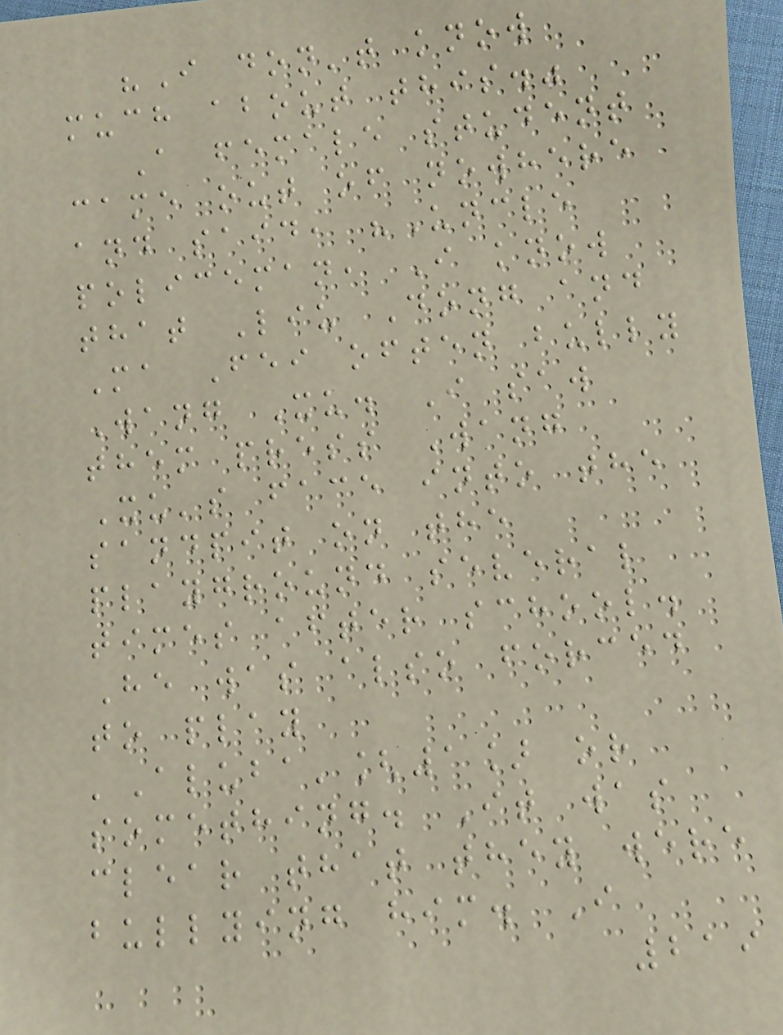"I don't know
much about this."
A female student
came out of nowhere
and said, "Uncle
policeman, I know
that Liu Dong and
Ma Fei often bully
Wang Xu. I saw
them press Wang
Xu's face into the
sandpit on the
playground several
times after school.
He was also forced
to play
'Aluba'[1] or
something. It was
clear that they were
bullying him. I
219
